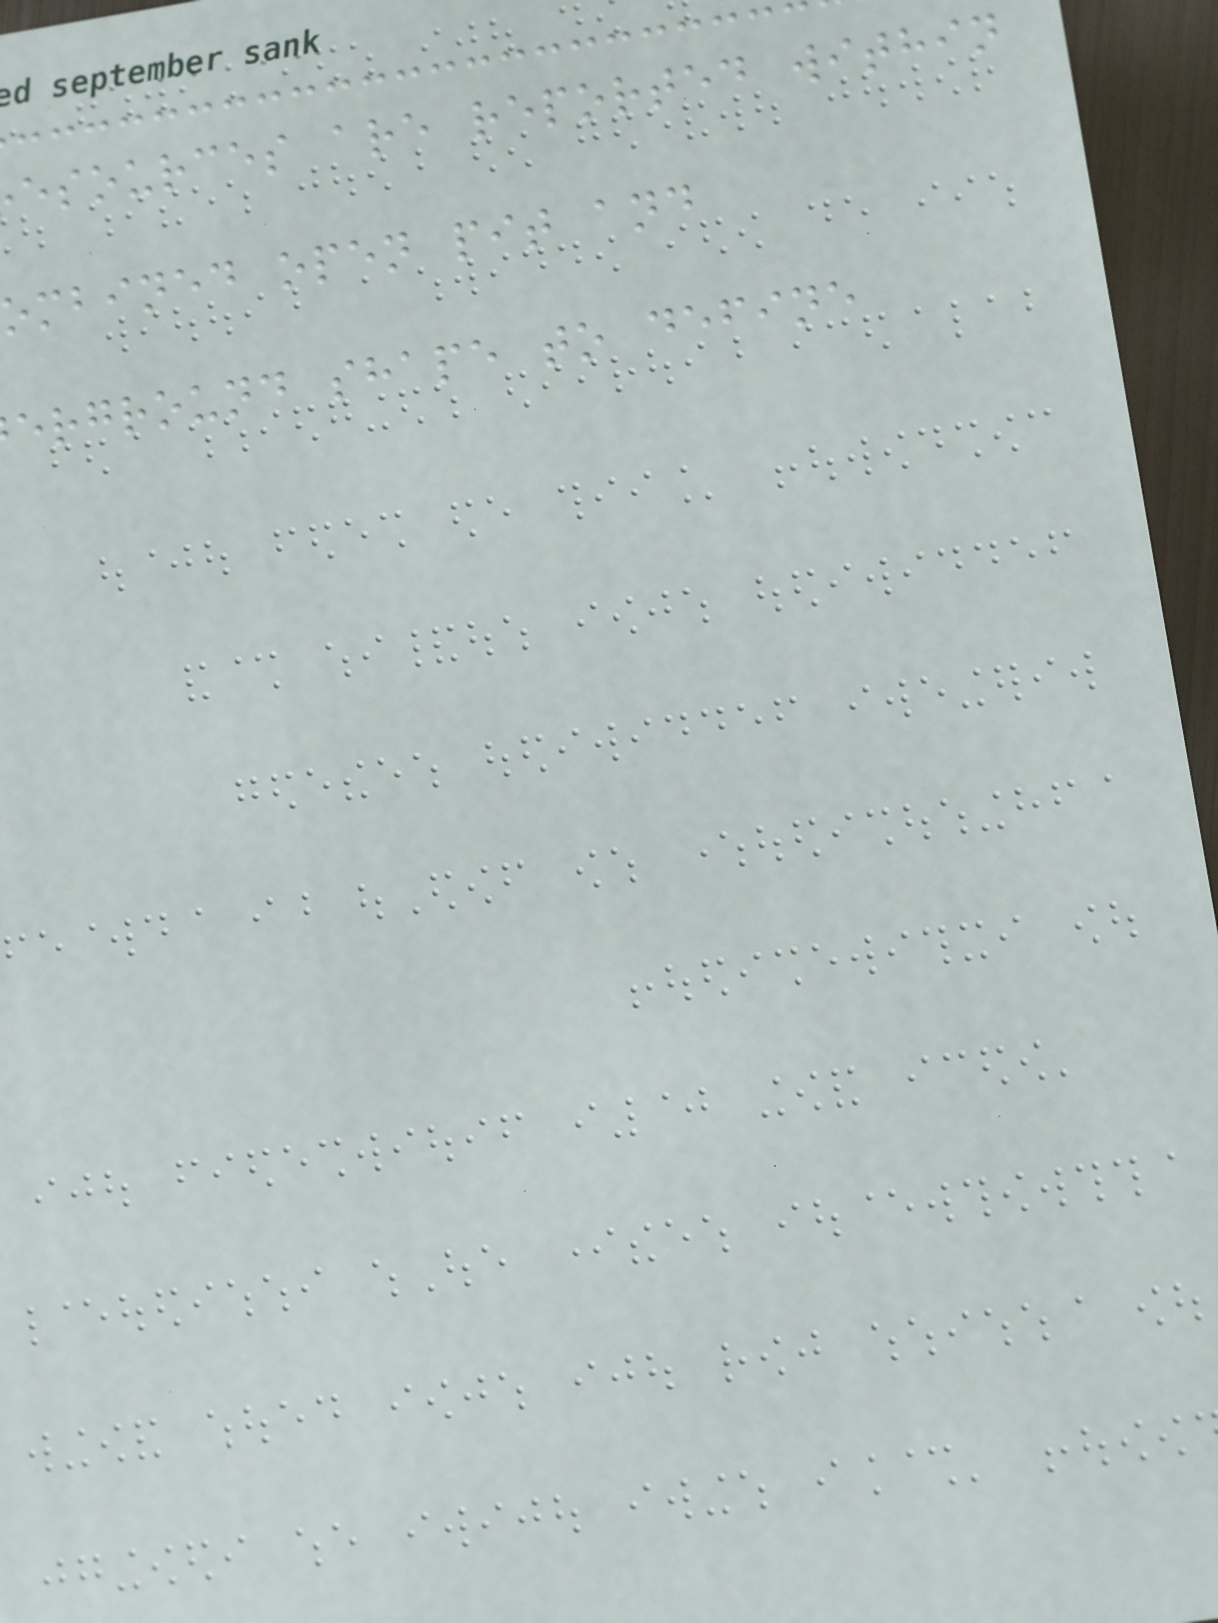esources are reported within
ombined open pit and
erground shape to define
